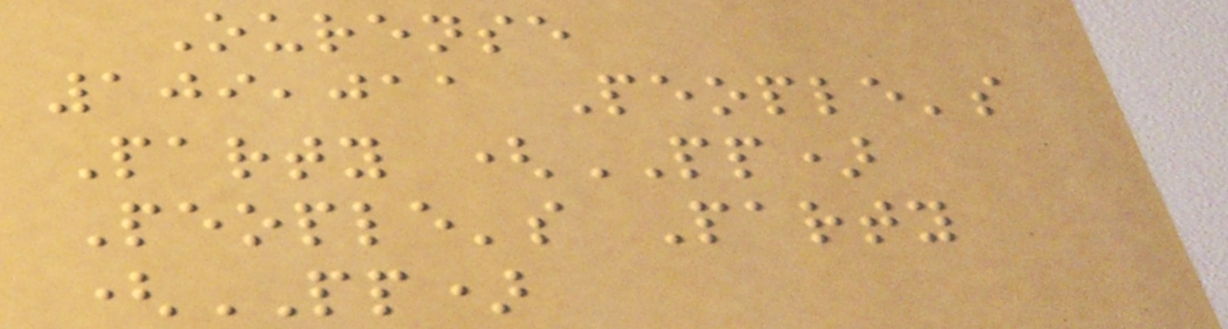Ourense
109,011 People's
Party (PP)
People's Party
(PP)
